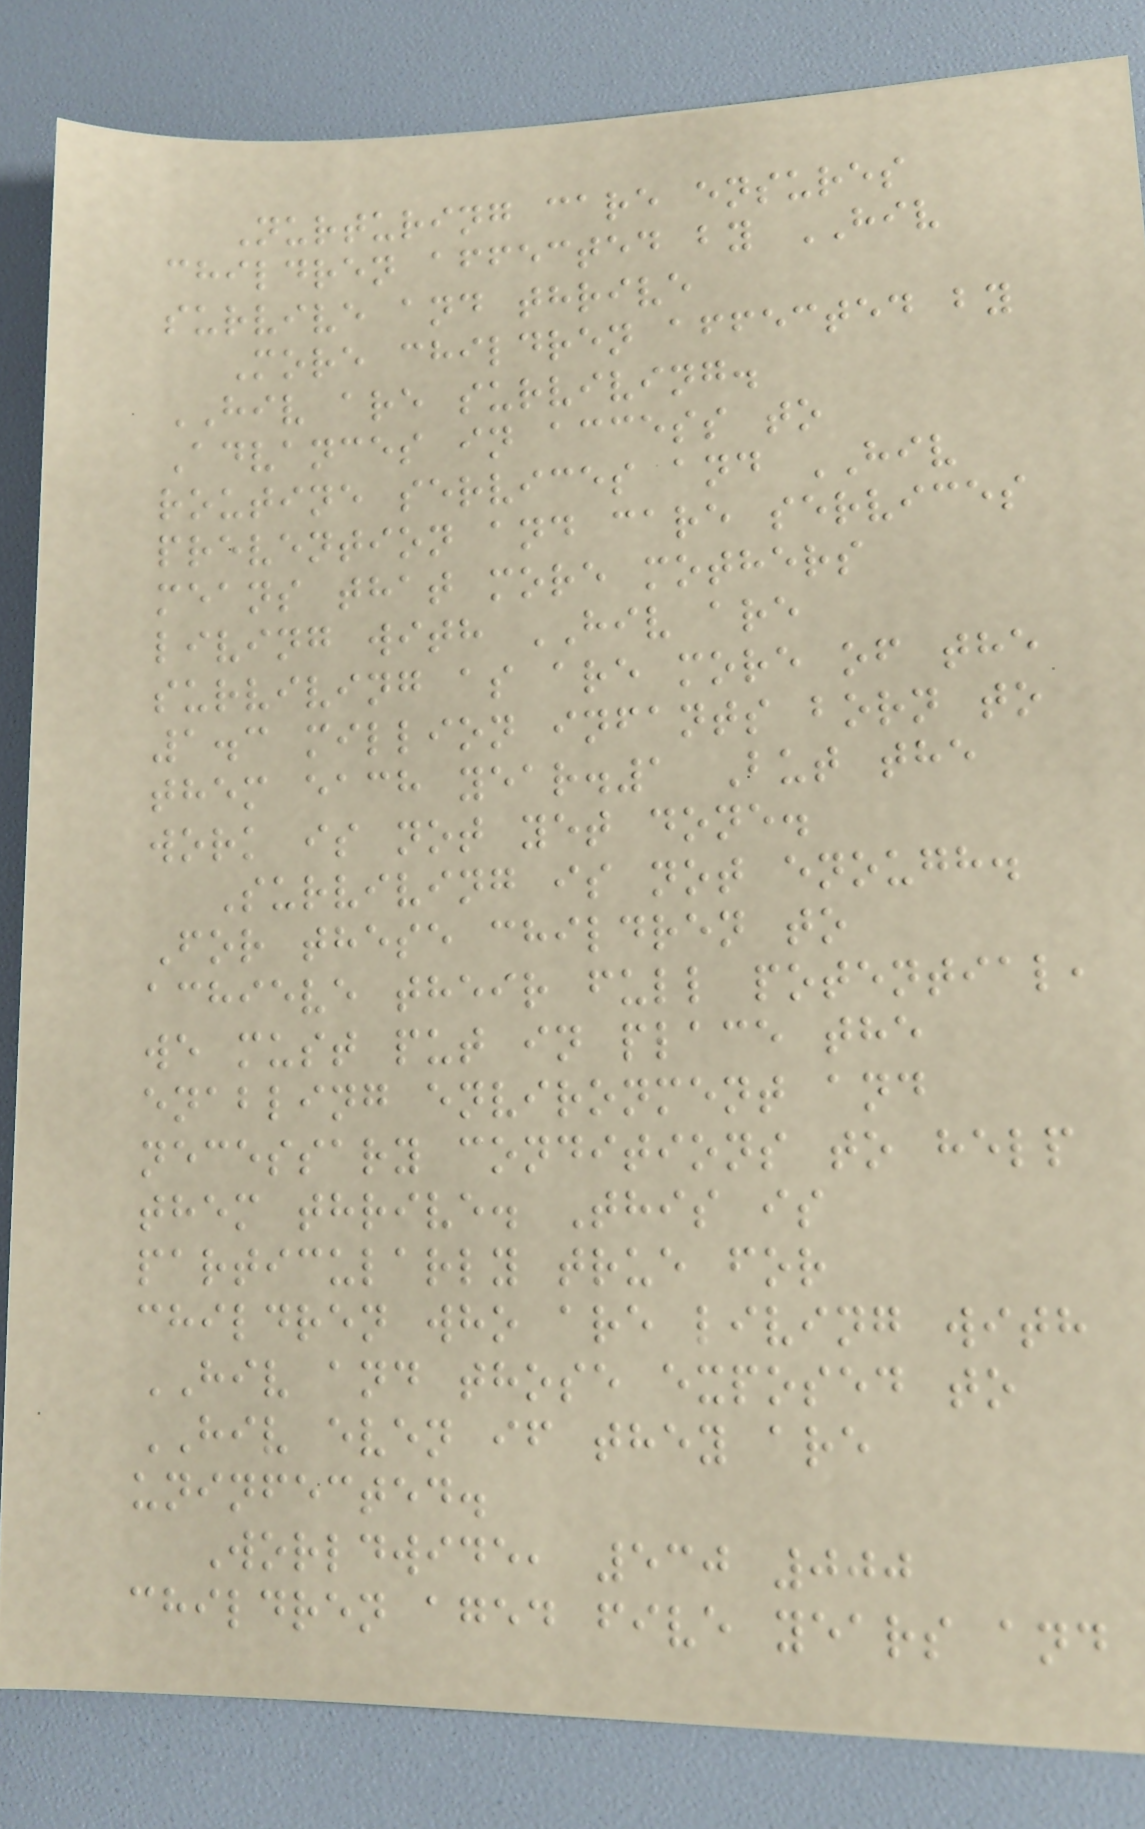Nurturing care ensures
children affected by HIV
survive and thrive
More children affected by
HIV are surviving.
Advances in access to
routine services and HIV
prevention and care services
means that more mothers
living with HIV are
surviving as are more of the
1.3 million infants born to
them each year.1 But the
work is not yet done.
Surviving is not enough.
For these children to
achieve their full potential,
we must put in place the
enabling environment and
necessary conditions to help
them thrive. This is
particularly true for
children who are living with
HIV and those exposed to
HIV even if they are
uninfected.
Worldwide, 530 000
children aged five years and
